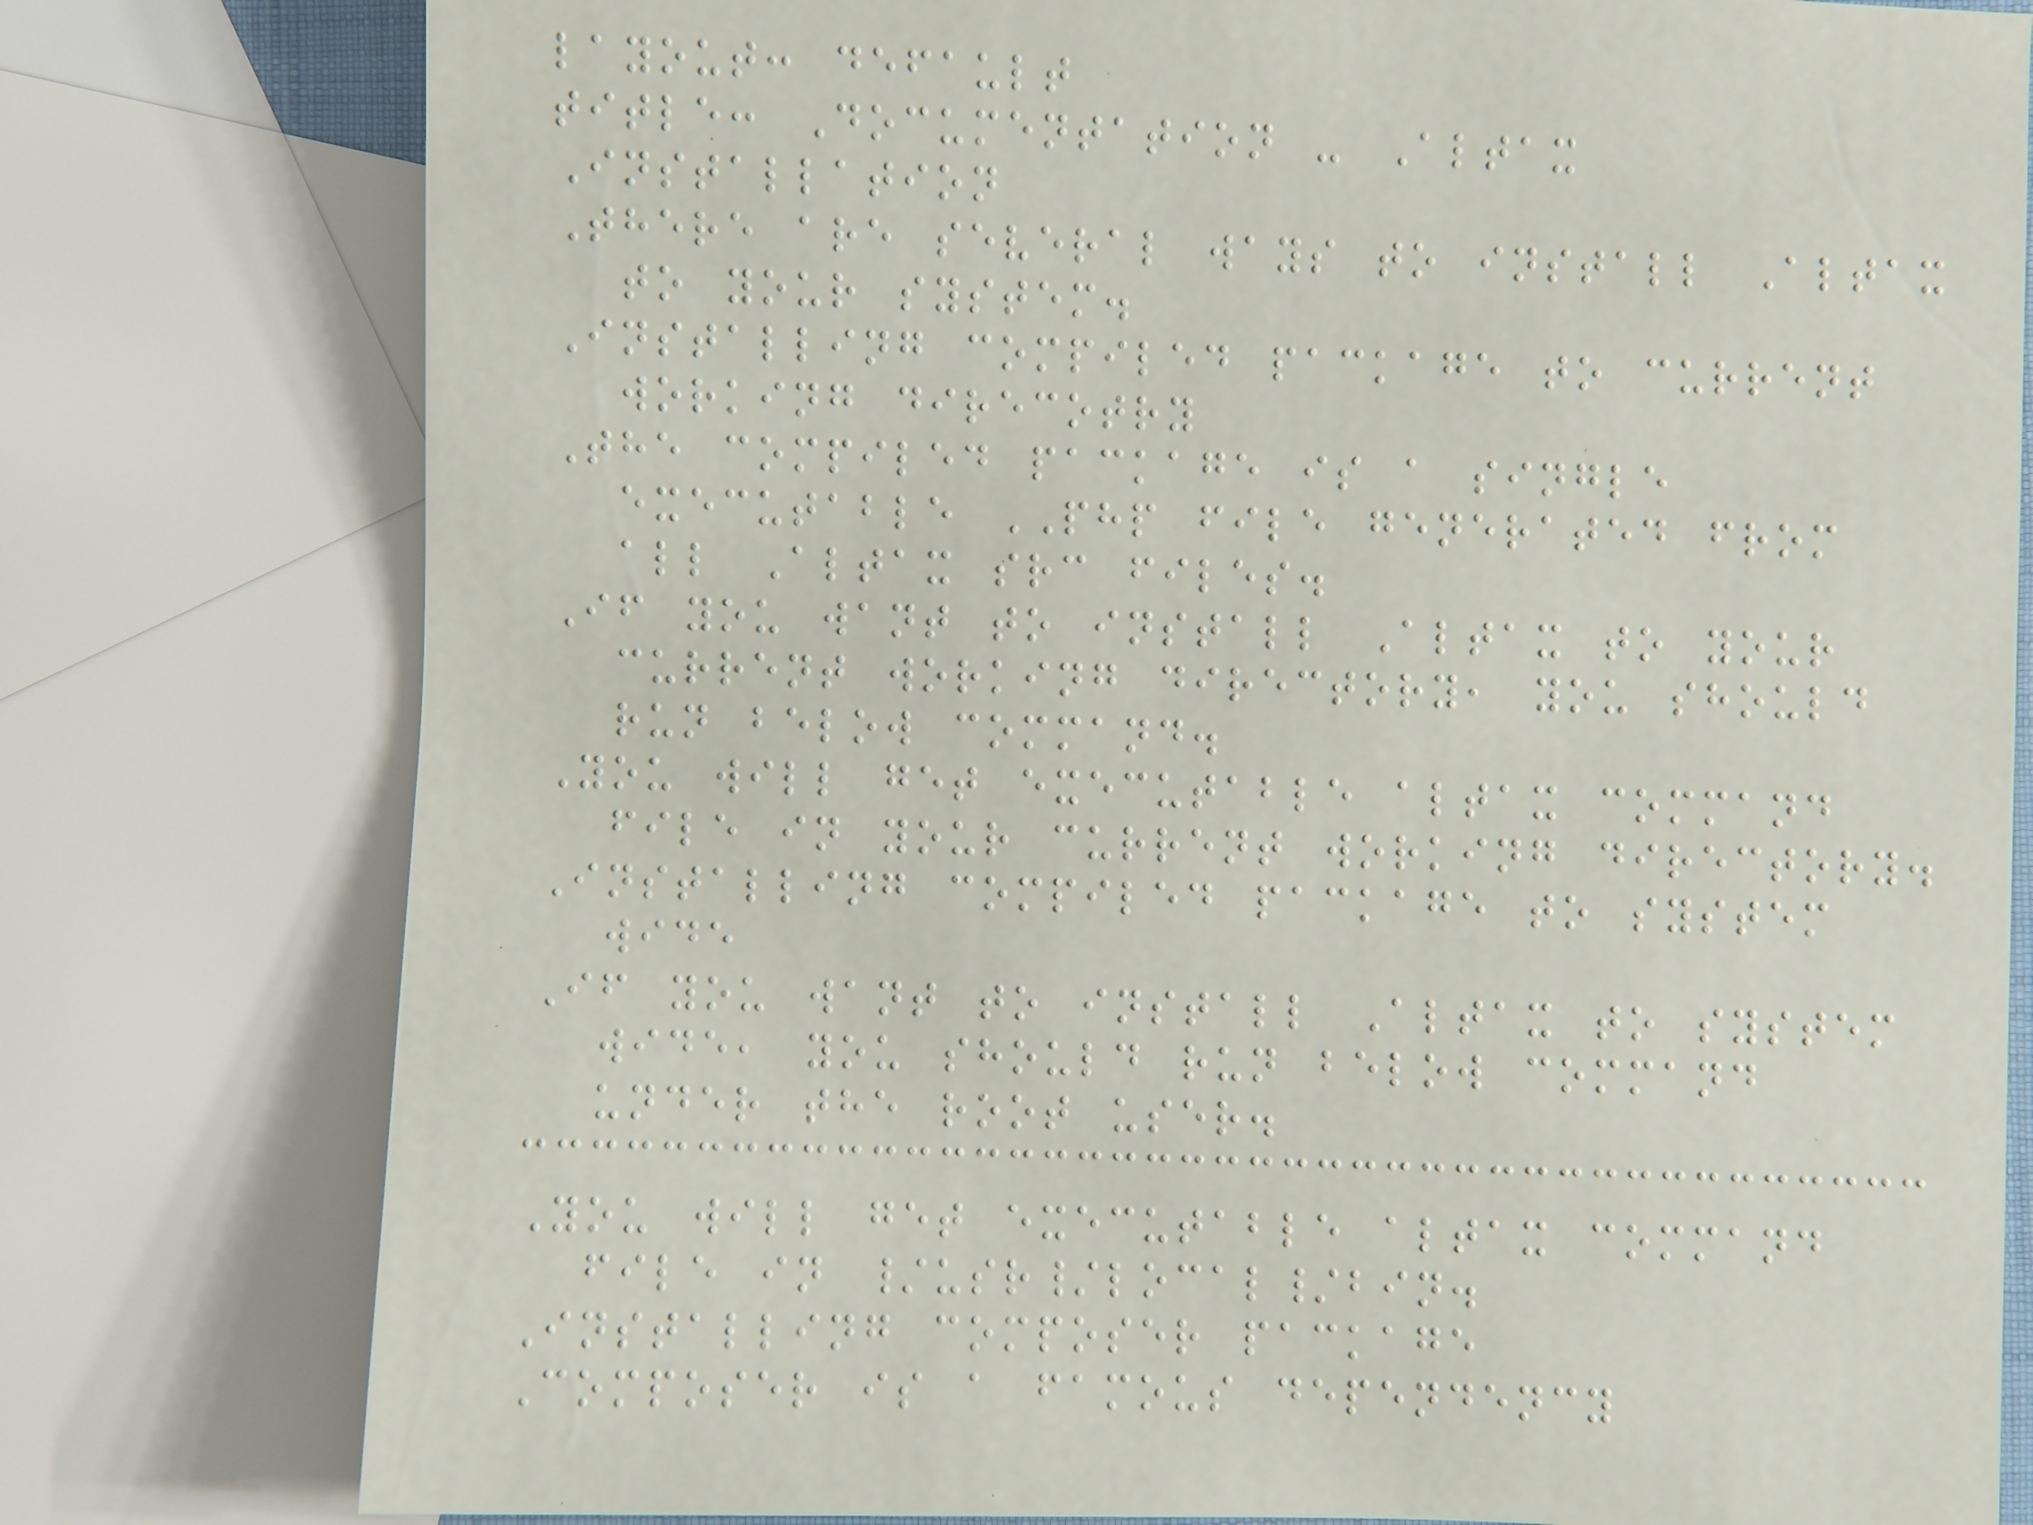layout: default
title: Documentation - Altax
Installation
There are several ways to install Altax
to your system.
Installing compiled package to current
working direcotry
The compiled package is a single
executable PHP file generated from
all Altax src files.
If you want to install Altax to your
current working directory, you should
run below command.
You will get executable altax command
file in your current working directory.
Installing compiled package to system
wide
If you want to install Altax to system
wide, you should run below command
under the root user.
You will get executable altax command
file in /usr/local/bin.
Installing composer package
Composer is a famous dependency
